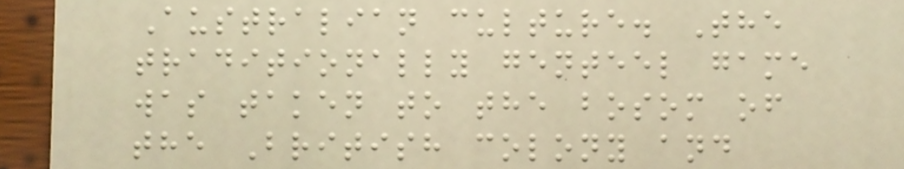Australian culture. The
traditionally genteel game
was taken to the bosom of
the British colony and
